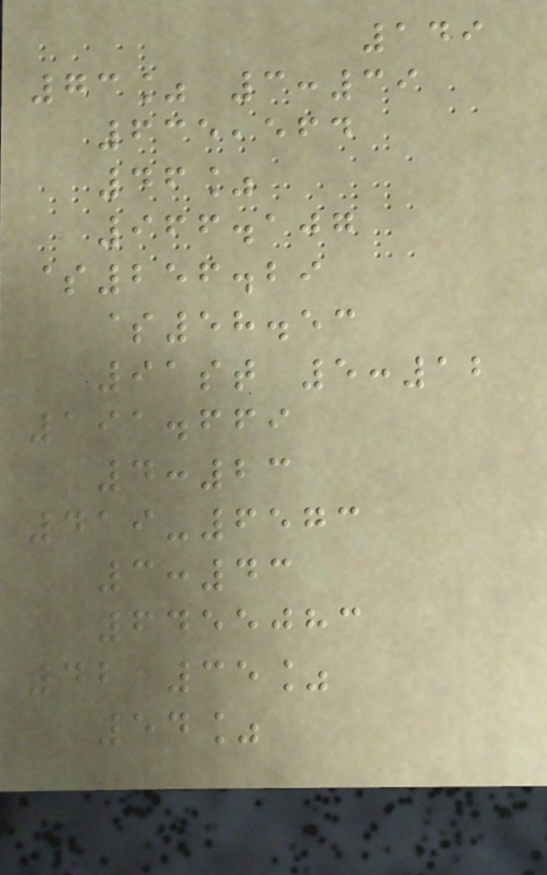149
73% 3:39
635,564
46%
966.107
$256.29
$58.53
91st 5:12
191.669
4:23
419-6573
3:43
6455083
42 35%
54%
